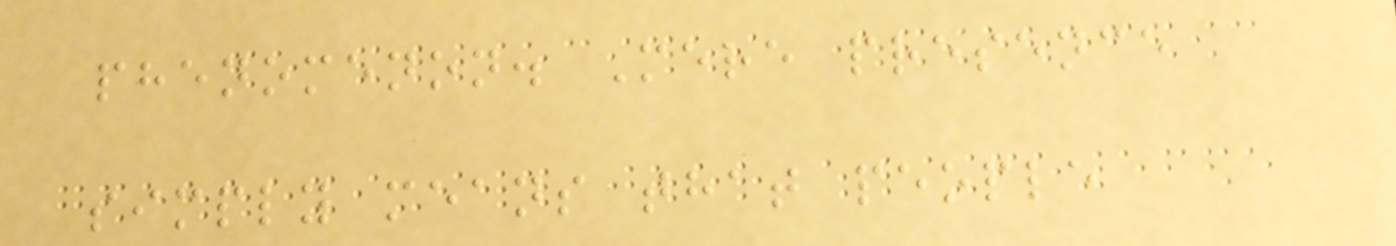phenomenon. Mere presence
simply means that people
